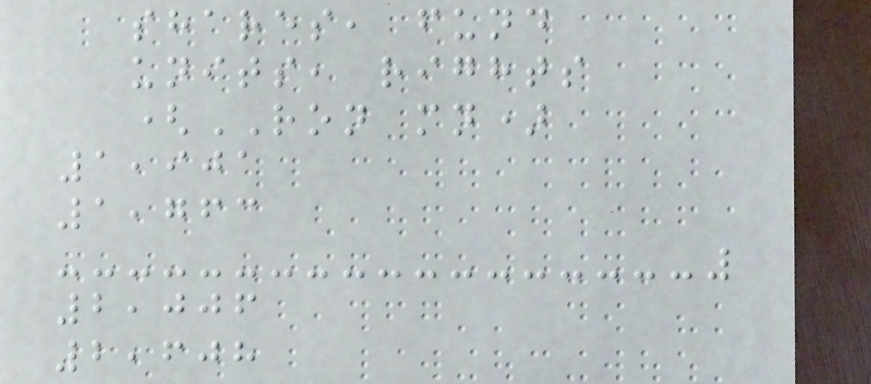shares, fund
units, rights
(RON mn)
1,901
1,763
2,006
2,608
